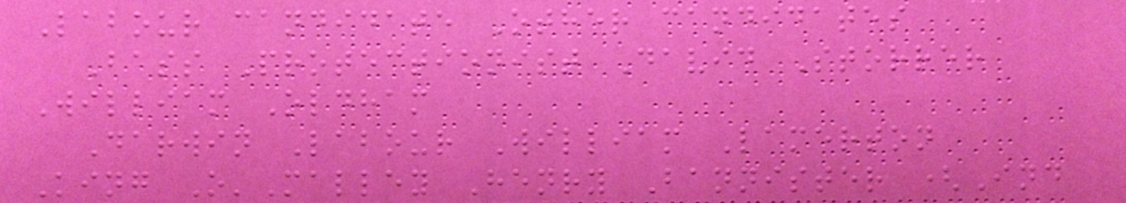Labour candidate Other candidates
Bass Protectionist David Storrer
William Oldham
Darwin Labour William Lamerton
King O'Malley Henry Bannister (Ind
